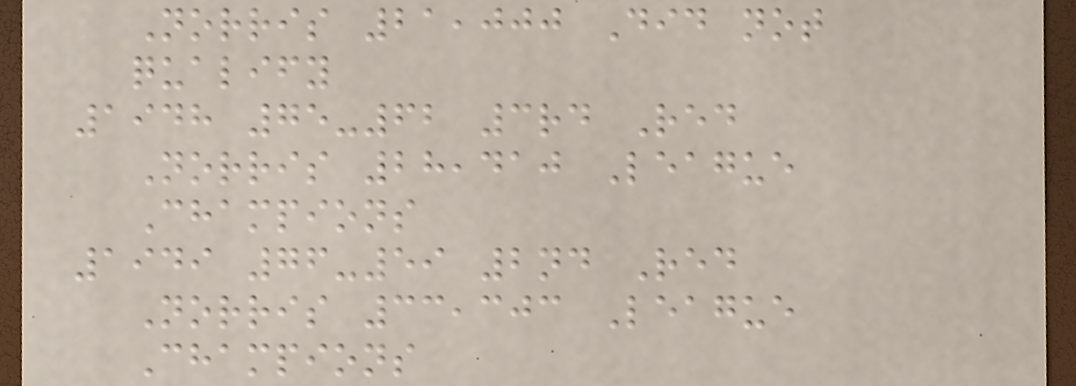Norris 21,000 Did not
qualify
1948 75-62 3rd Red
Norris 28,410 League
Champions
1949 76-59 2nd Red
Norris 33,303 League
Champions
